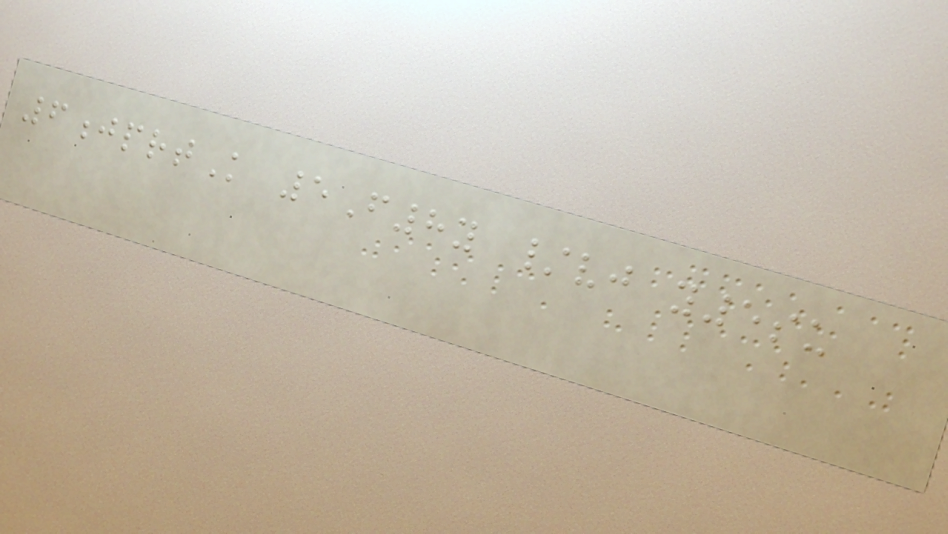6jprtK 5F8y /vj y5su
